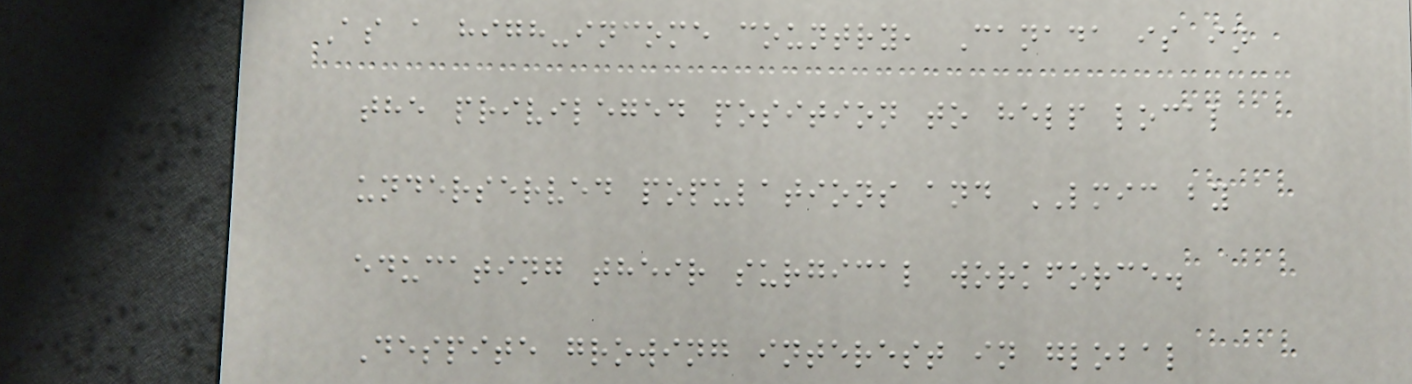As a high-income country, Canada is in
the privileged position to help local
underserved populations and LMIC by
educating their surgical workforce.
Despite growing interest in global
